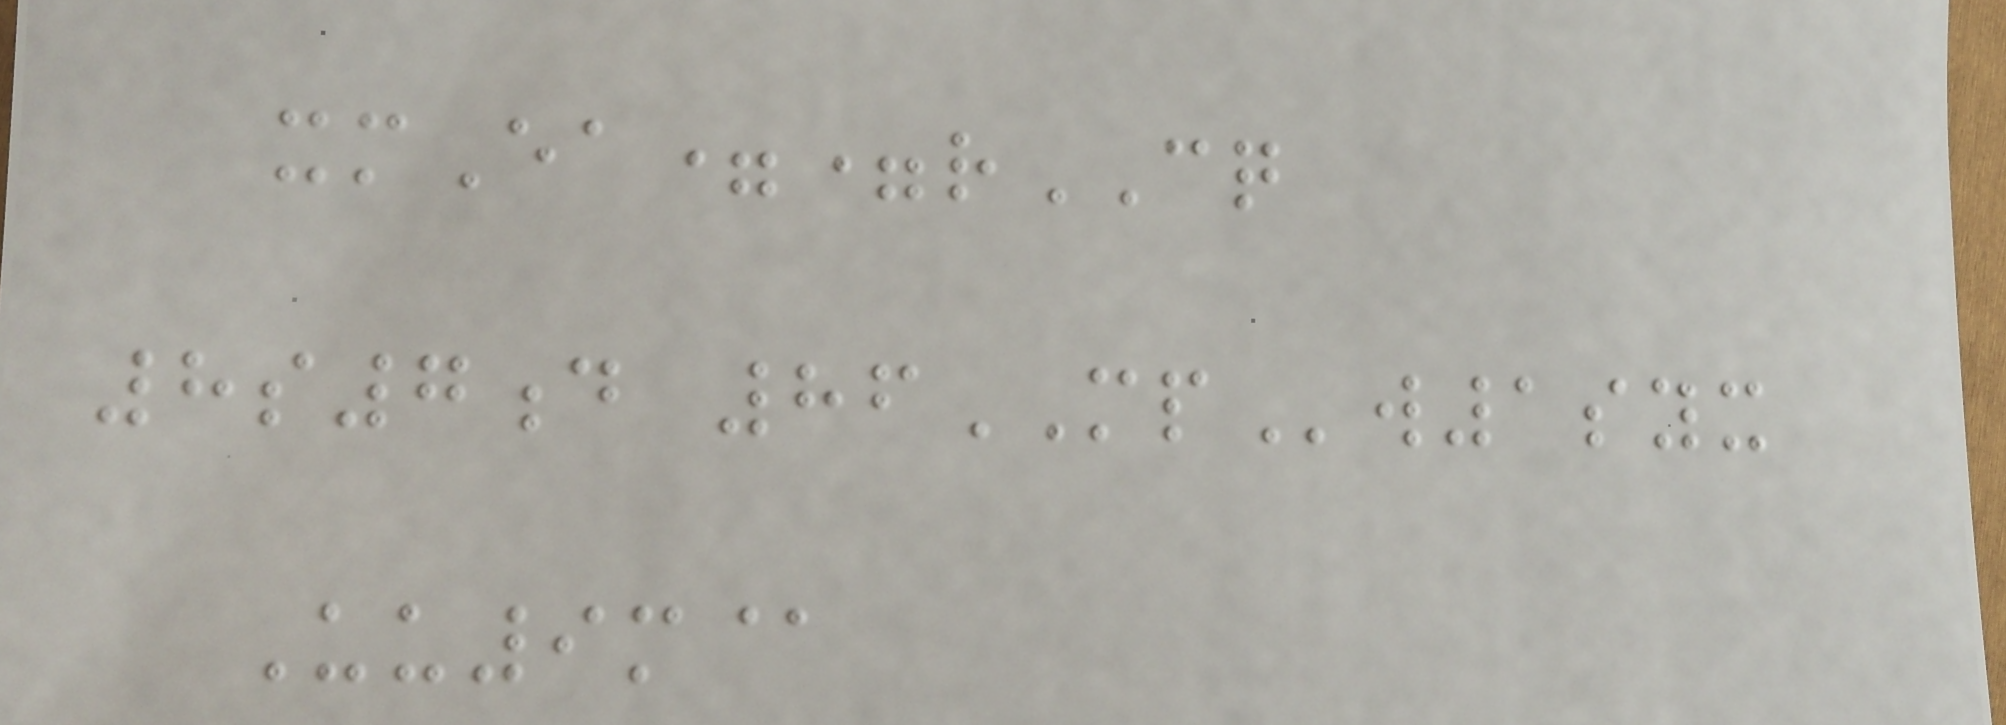xmEa==rCQ
8s7d 86MPw1syx
Uu9m@
